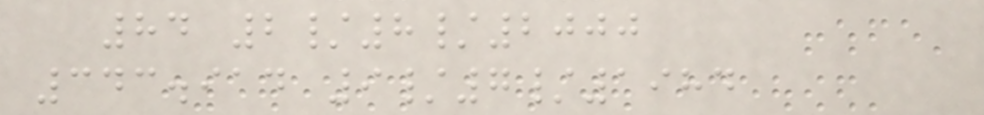84 2/8/2000
343.914 9/7/1984
